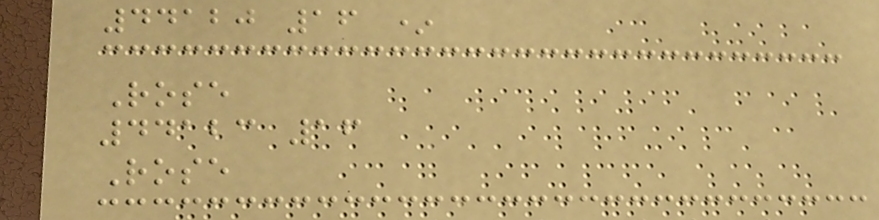44120 16 *
Rose
44123 16
Rose
